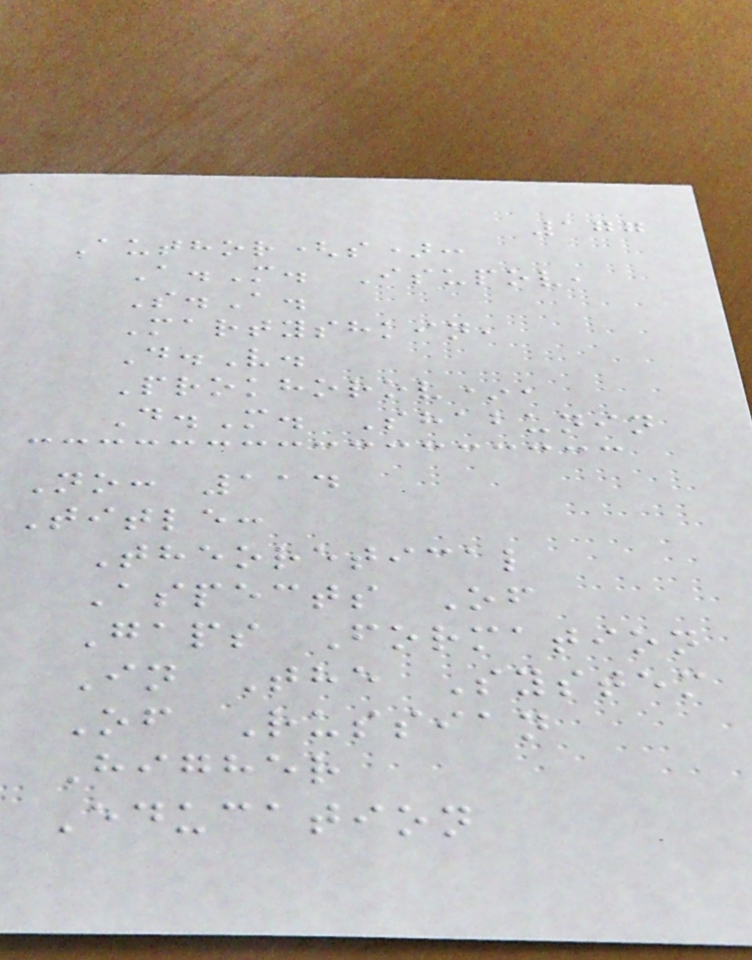177
Author(s):
A.M. Isupov,
S.A.
Martyshkin,
D.V.
Prokhorov*,
D.M. Shabunin
No: 114
Title:
Theoretical
Aspects Of
Gaps Formation
In The System
Of Russian
Higher
Education
